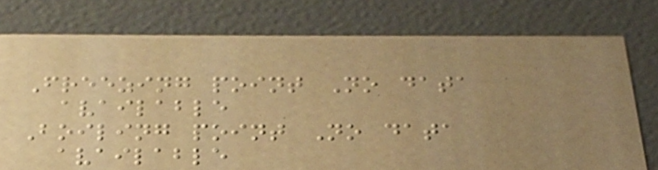Freezing point No data
available
Boiling point No data
available
